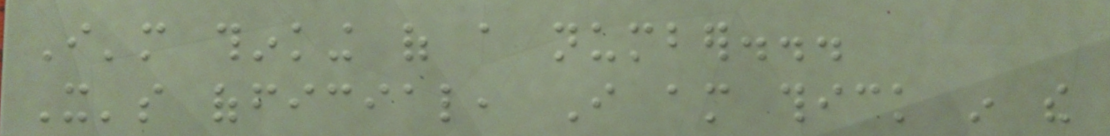I'm thinking of a number...
It's official, I am thick in the
